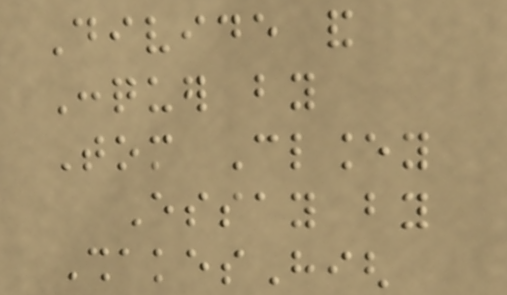Divide and
Conquer by
Tom Clancey
Essay by
ShakesHigh
